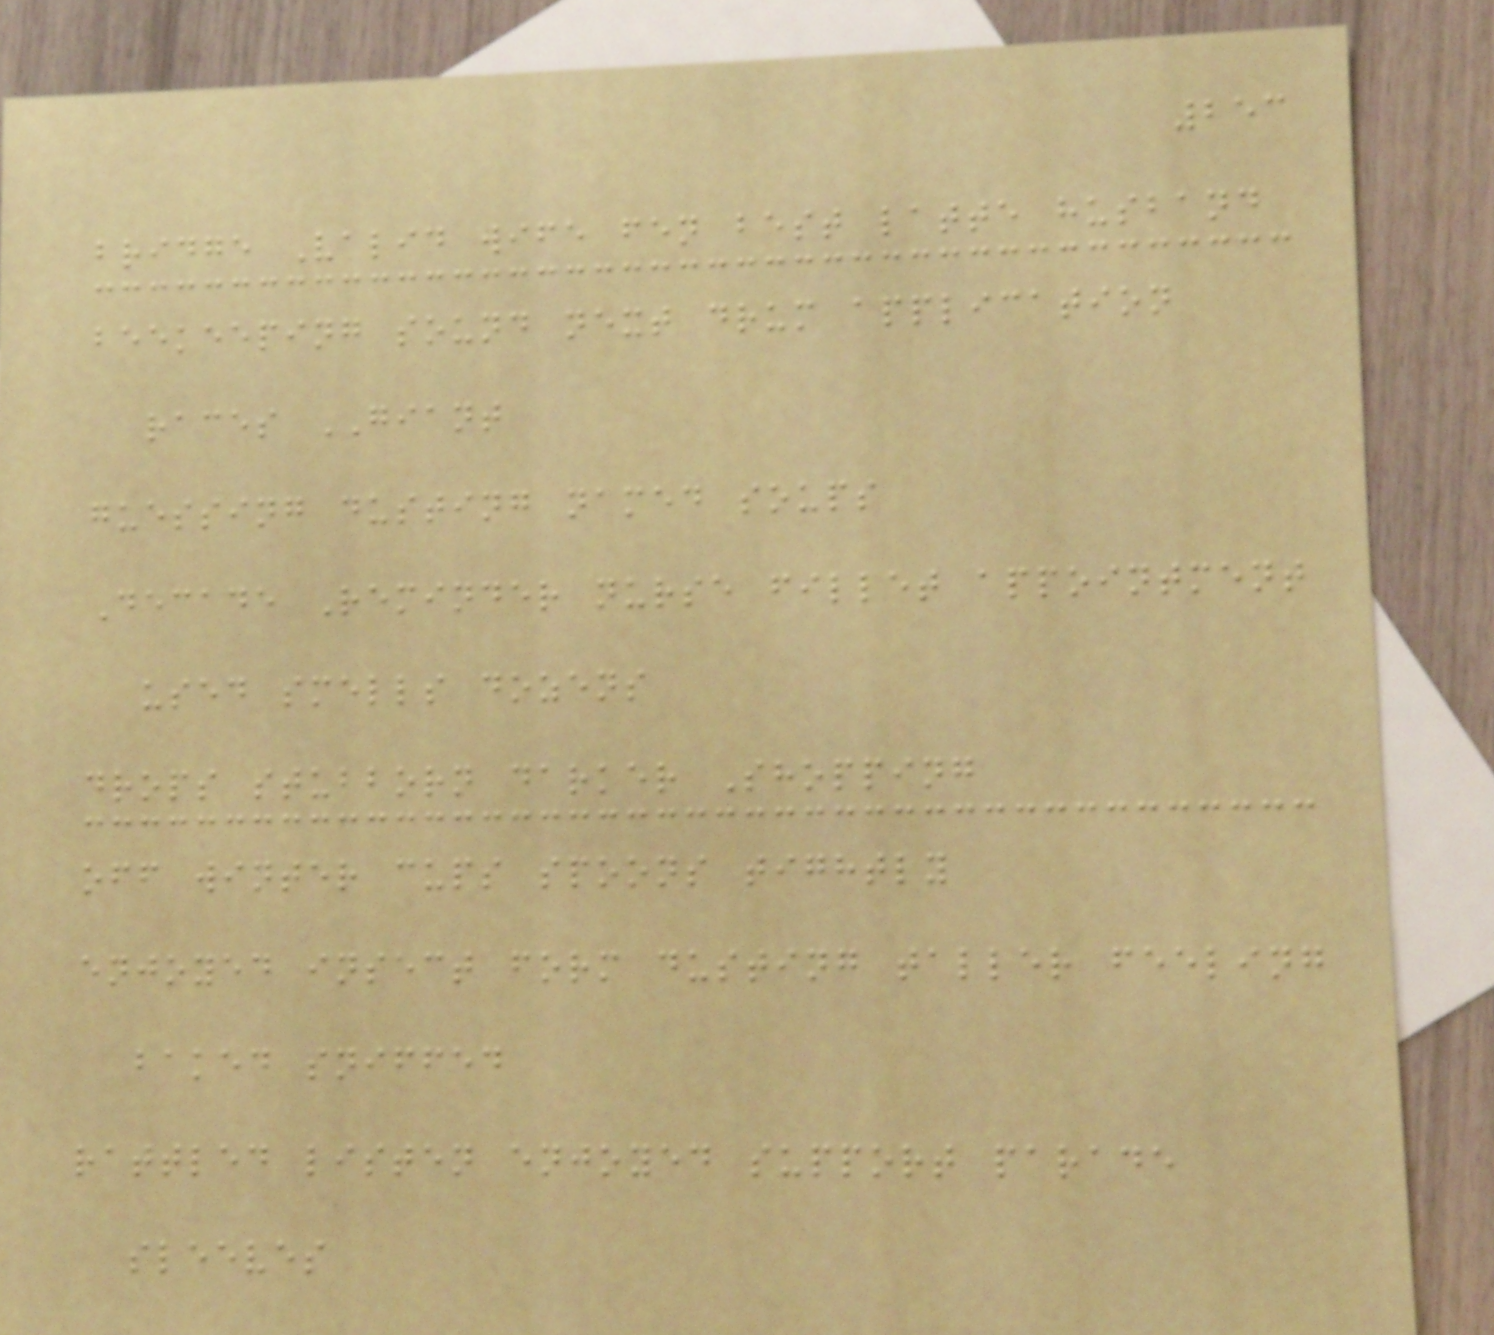253
bridge Valid wife fen best latte husband
beekeeping sound next drum application
races GIANT
guessing dusting named soups
Decade Reminder nurse fillet appointment
used smells dozens
drops stubborn darker Shopping
off winter cups spoons tightly
enjoyed insect form dusting taller feeling
baked sniffed
rattled listen enjoyed support parade
sleeves
